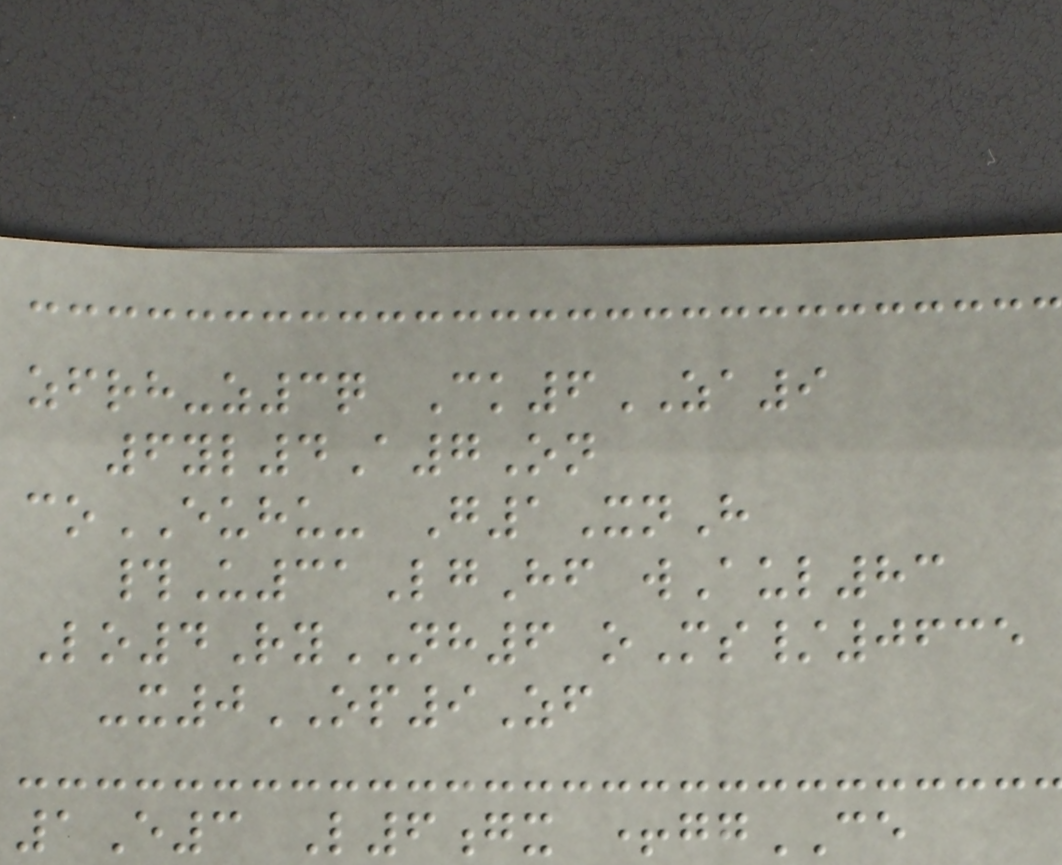zfrh-z3q Ck6ZA9
6yl4A7On
coEUHU- G1XnH
#U31LgHf wAul83
Lo4RyNH6 oMs/0635
-x0OP9Zf
1E3 L6gx +ggCE
